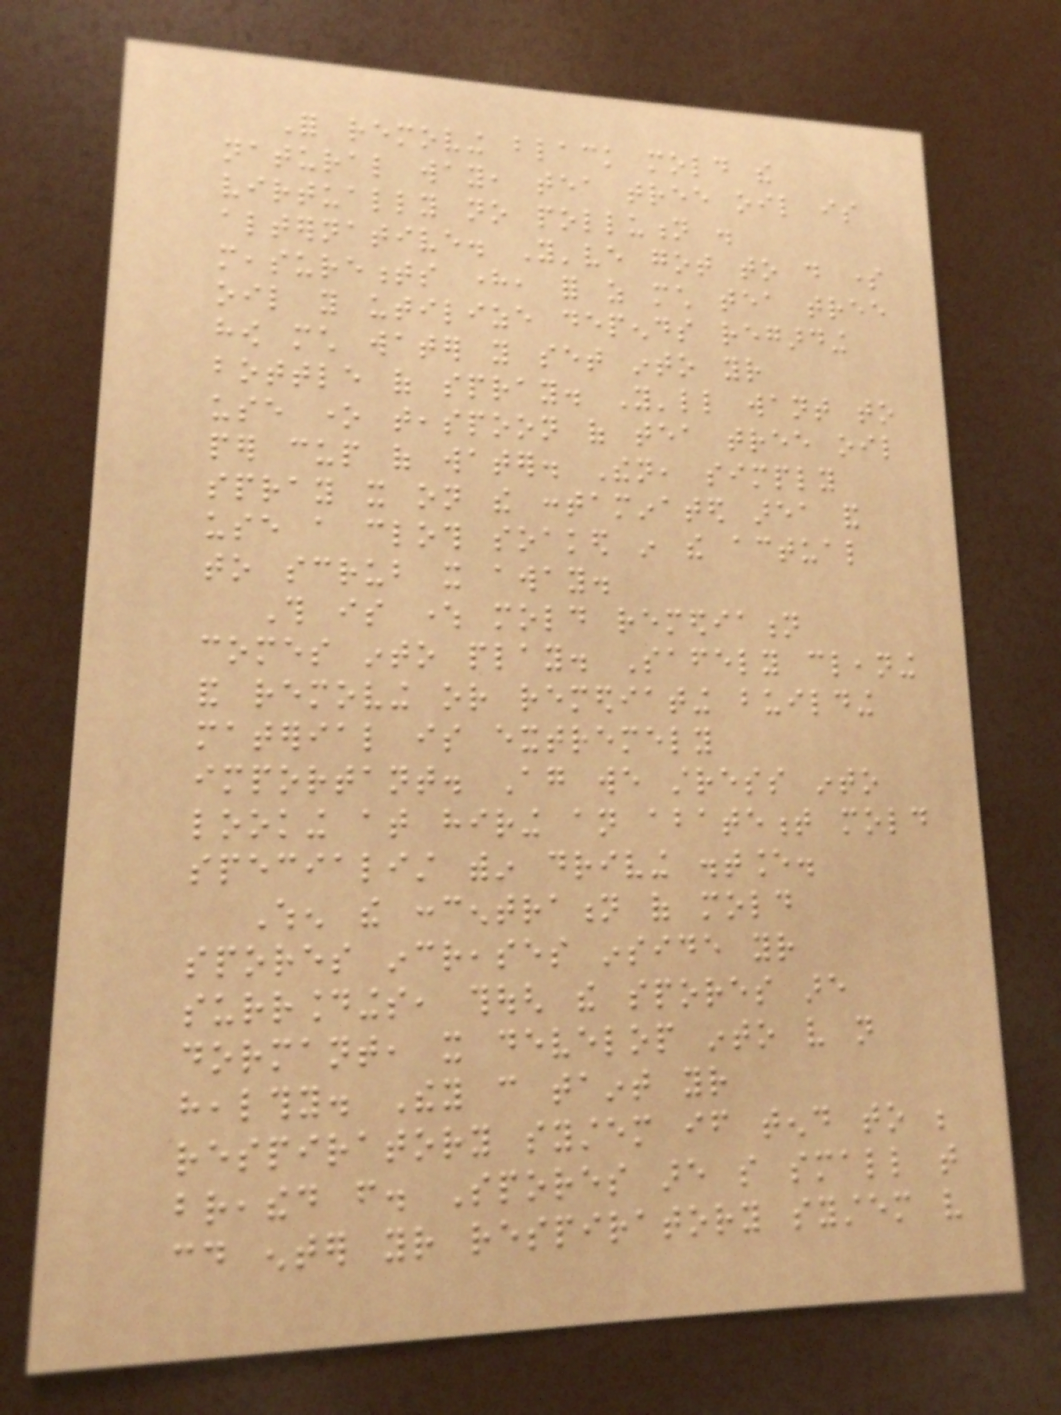For removing black mold the
natural way, tea tree oil is
virtually no pollution .
alternative. You've got to do some
measurements here, for as much tea tree
oil you utilize depends regarding
how much water you set into your
bottle of spray. You'll want to
use one teaspoon of tea tree oil
per cup of water. Then, simply
spray it on the contaminated area and
use a cloth soaked in the actual
to scrub it away.
This is where mold remediation
comes into play. Safely cleaning
and removing or remediating building
material is extremely
important. Again we stress into
looking at hiring an abatement mold
specialist within driving distance.
When the concentration of mold
spores increases inside your
surroundings, though the spores are
dormant, it develop into very not
healthy. They can taint your
respiratory system if tend to be
breathed from. Spores are so small that
could enter your respiratory system very
